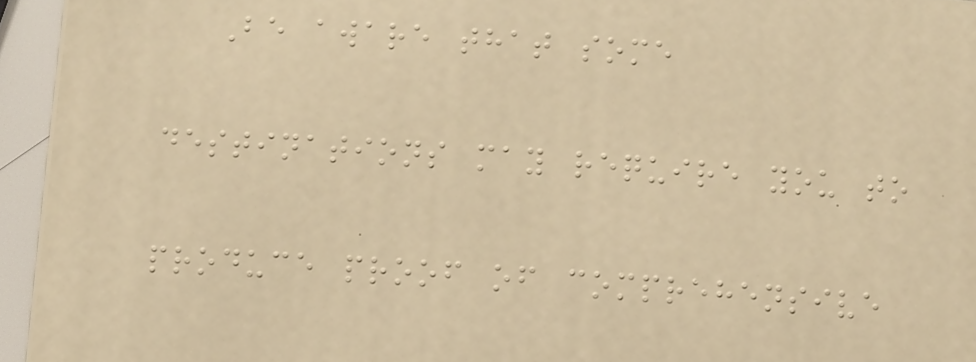Be aware that some
destinations may require you to
produce proof of comprehensive
